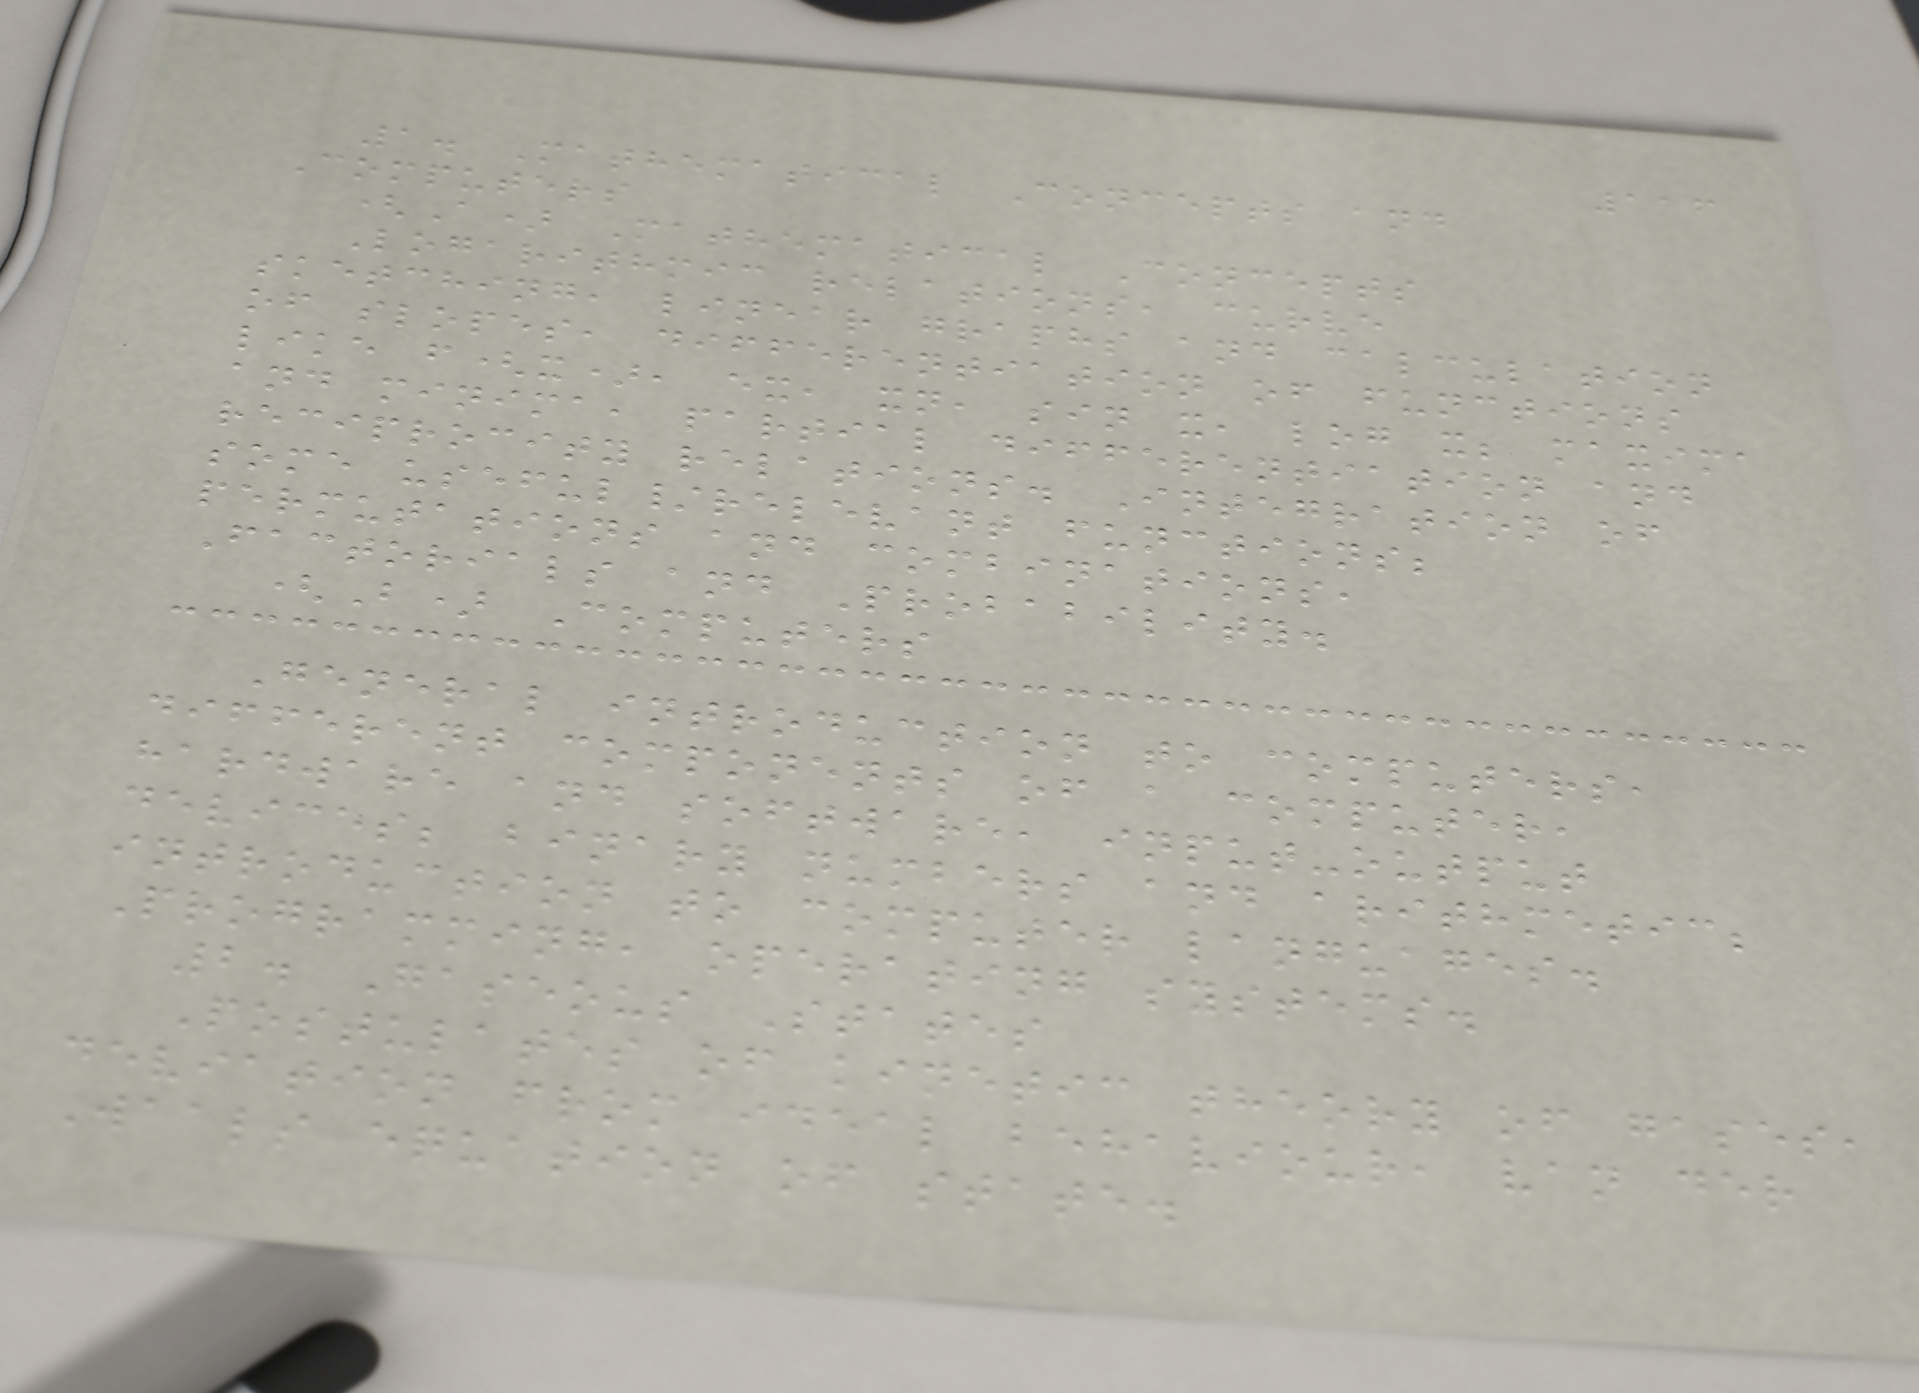116
1. Mathematical Concepts and
Computers
(A) Mathematical Concepts
Logarithmic relations, curve
sketching, linear graphs and calculation
of slopes, differentiation of functions
like f(x), ex, xn, sin x, log x; maxima
and minima, partial differentiation and
reciprocity relations. Integration of
some useful/relevant functions;
permutations and combinations,
Factorials and Probability.
(B) Computers
General introduction to computers,
different components of a computer,
hardware and software, input-output
devices; binary numbers and arithmetic;
introduction to computer languages.
Programming, operating systems.
2. Gaseous States
Postulates of kinetic theory of gases,
deviation from ideal behaviour, van der
Waals equation of state.
